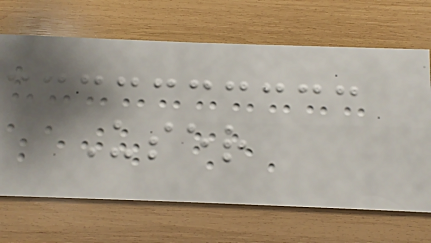User
